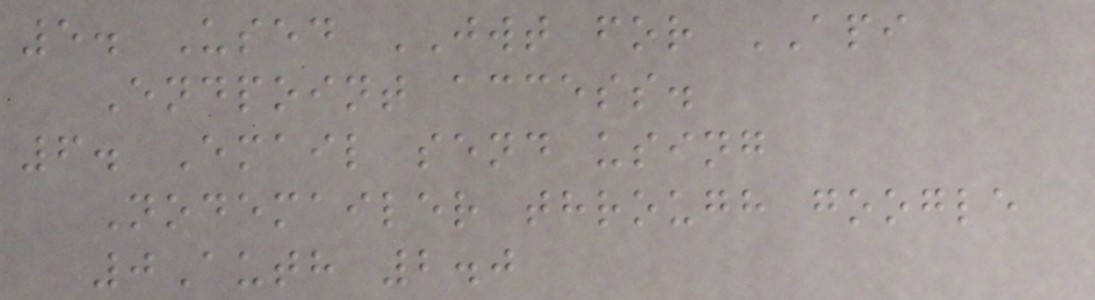5. Used JWT for API
Endpoint access.
6. Email send using
Nodemailer through google
0Auth 2.0
